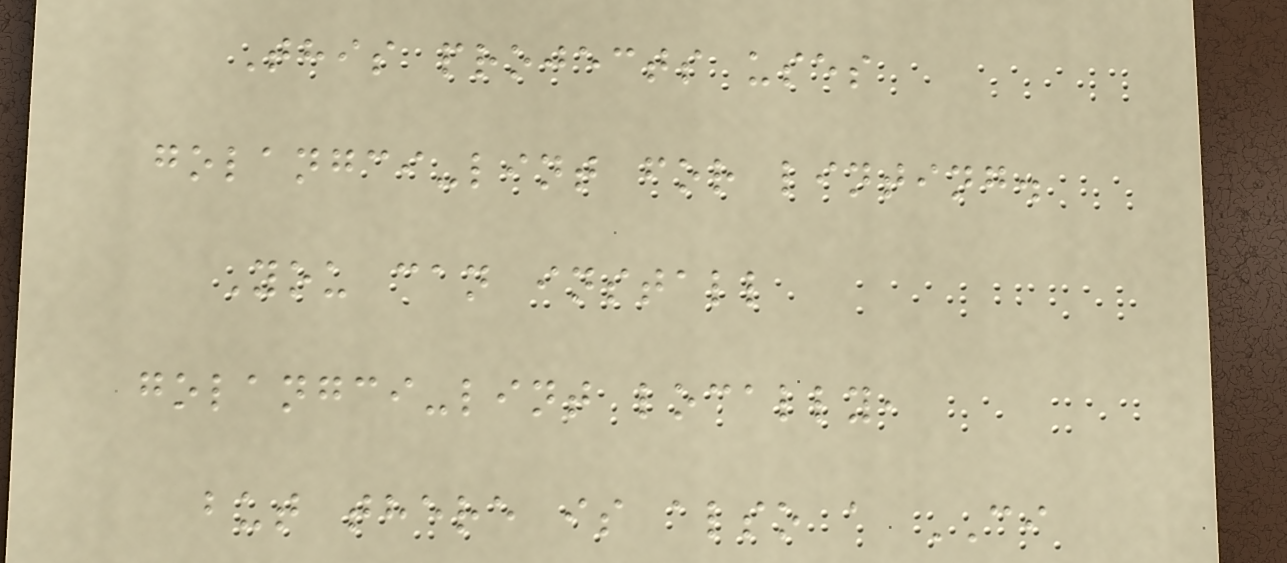This projects uses
golangci-lint for linting.
You can install
golangci-lint locally,
but there is also a CI
